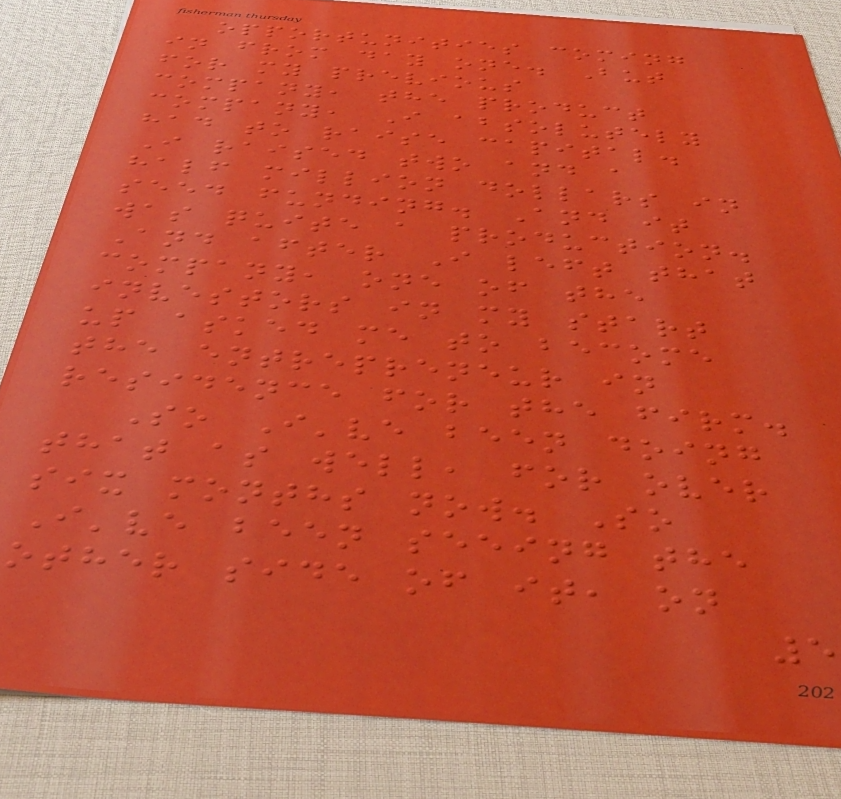opportunities coming
in from day one. But
for my previous
company, the product
company, I absolutely
had to raise capital.
I raised two and a
half million dollars in
seed funding. And it
was quite a production.
And after I left that
company, one of the
investors in my start
up asked me to become
the entrepreneur in
residence for the firm.
So I've been doing
that as well, for over
six months now. So
I've been seeing the
other side of it, on
5
